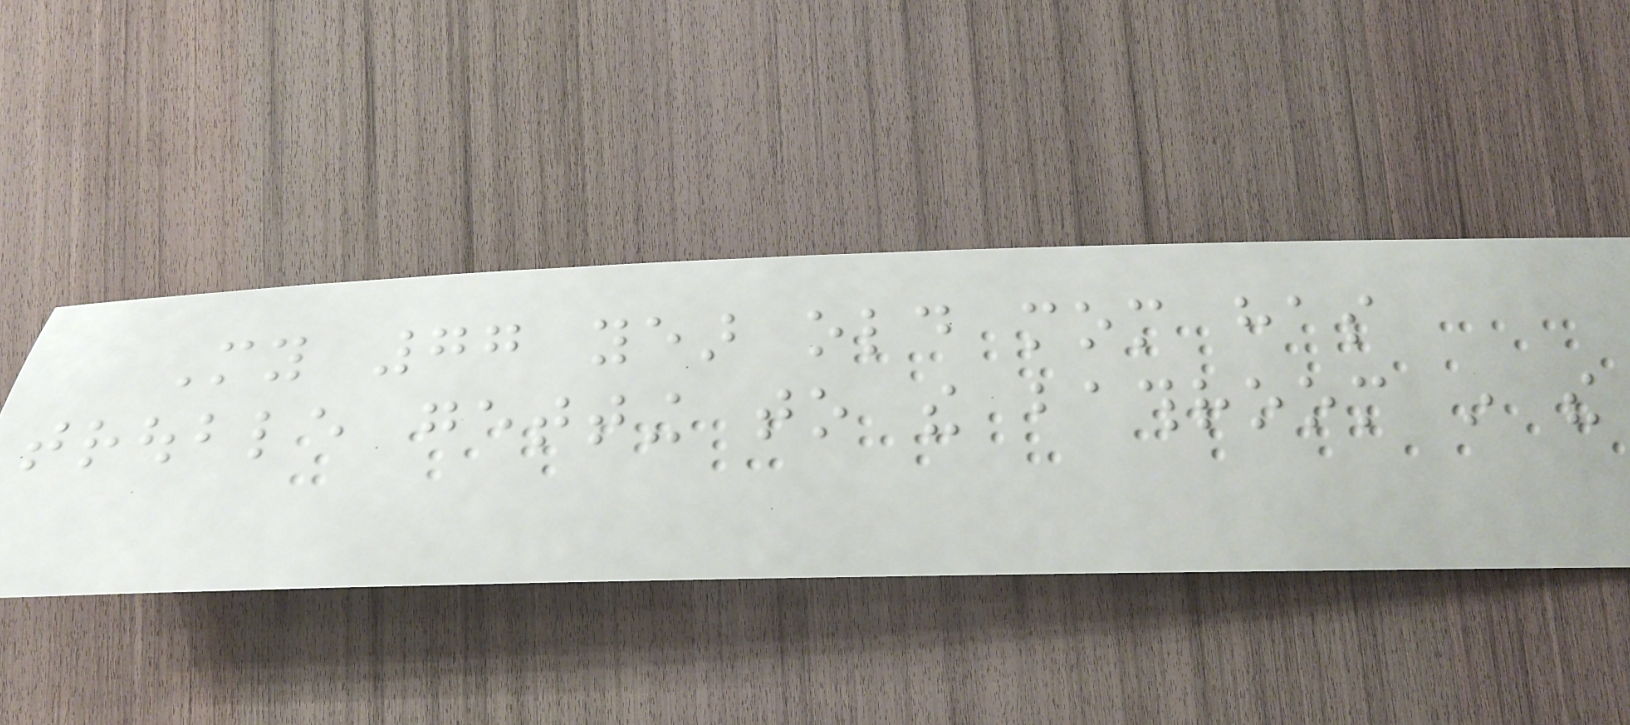My 77 year old mom has
trouble getting to the bathroom in the
